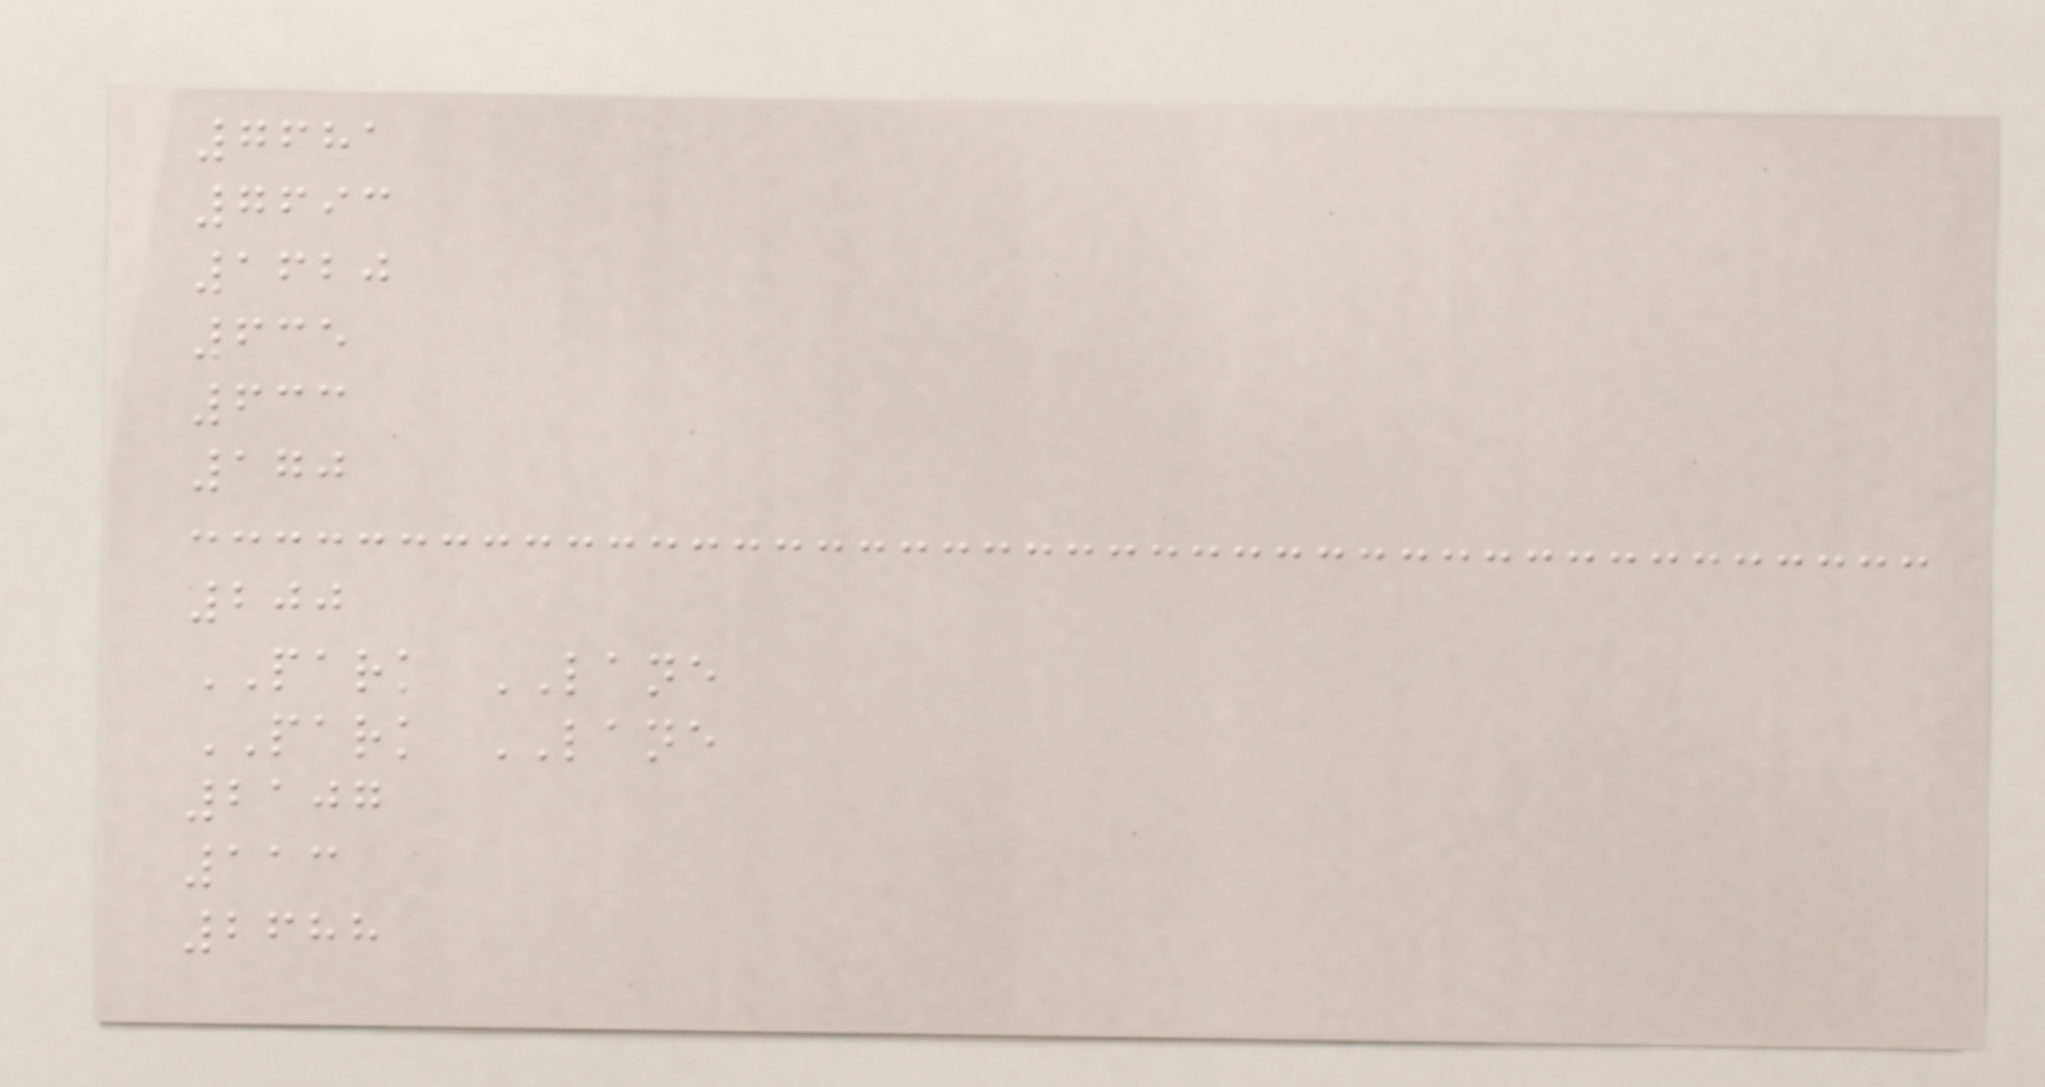7681
7693
1620
635
633
170
200
PARK LANE
PARK LANE
2107
113
2688
